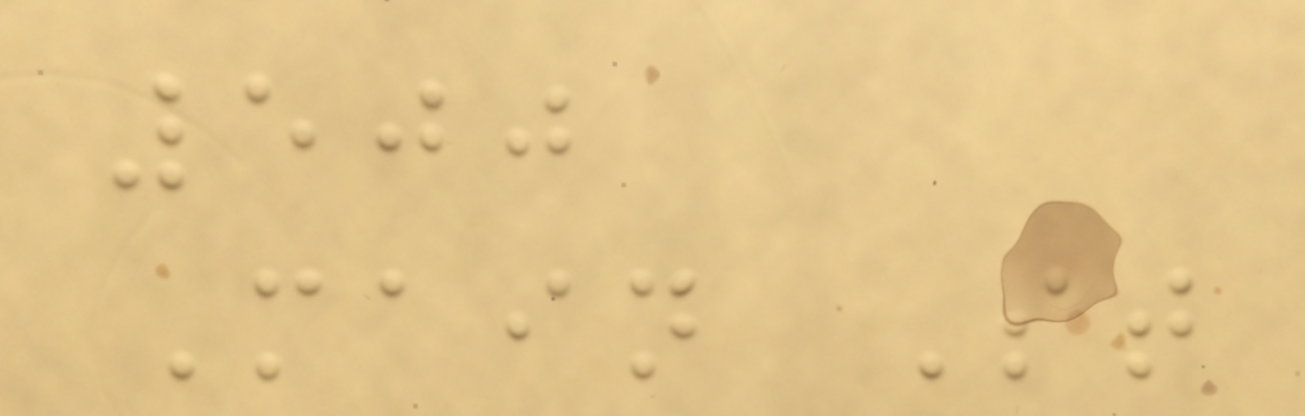500
Main St
